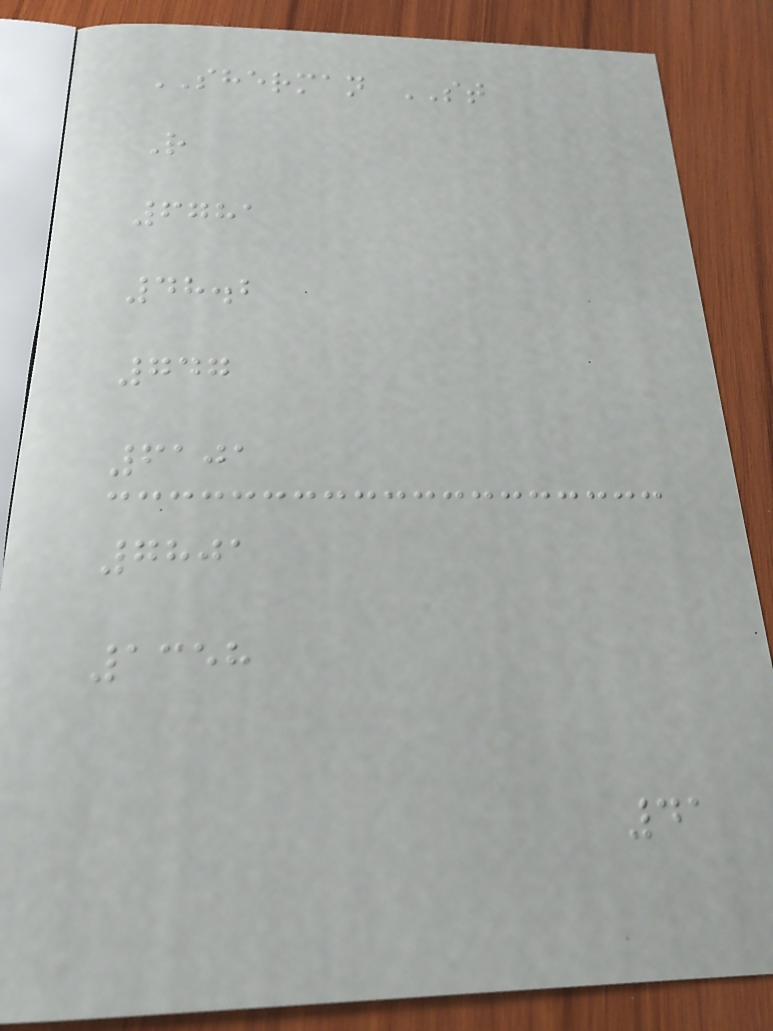SHERMAN ST
R
6781
48.2
747
6101
7801
1358
41
